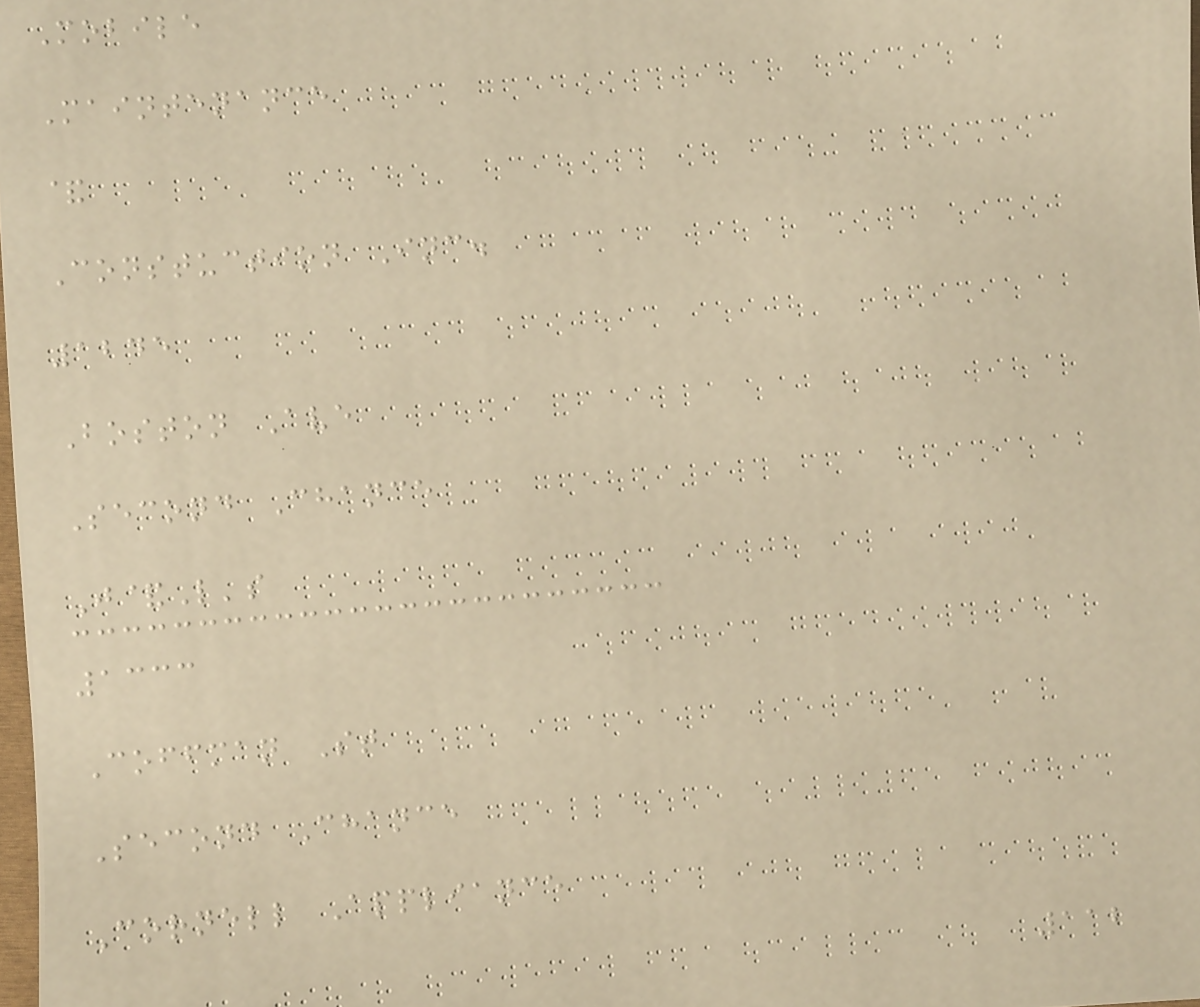Mobile
Maintenance
&
Constuction Inc.
1245
Boston Ave
Second Chance
J&L's
1333
Coffman St
Second Chance
Cornell Appliance
112
